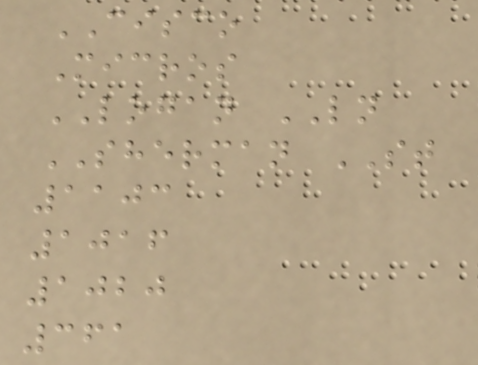CISCO
Micros
LOGAN LN
SHERMAN ST
1103
1016
1020
361
